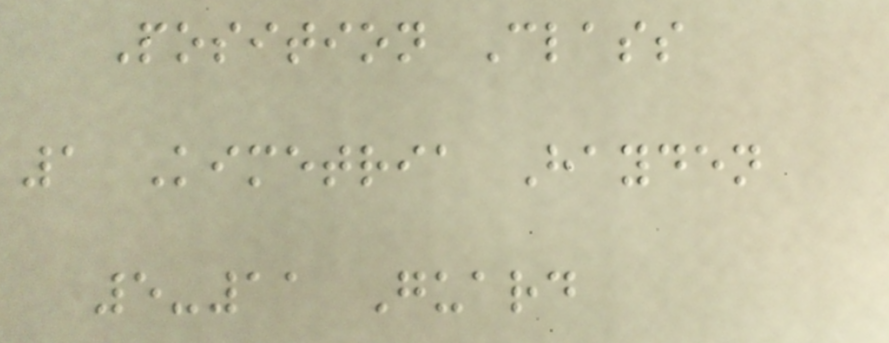Position Class
1 Kimetria Hayden
5-11 Guard
